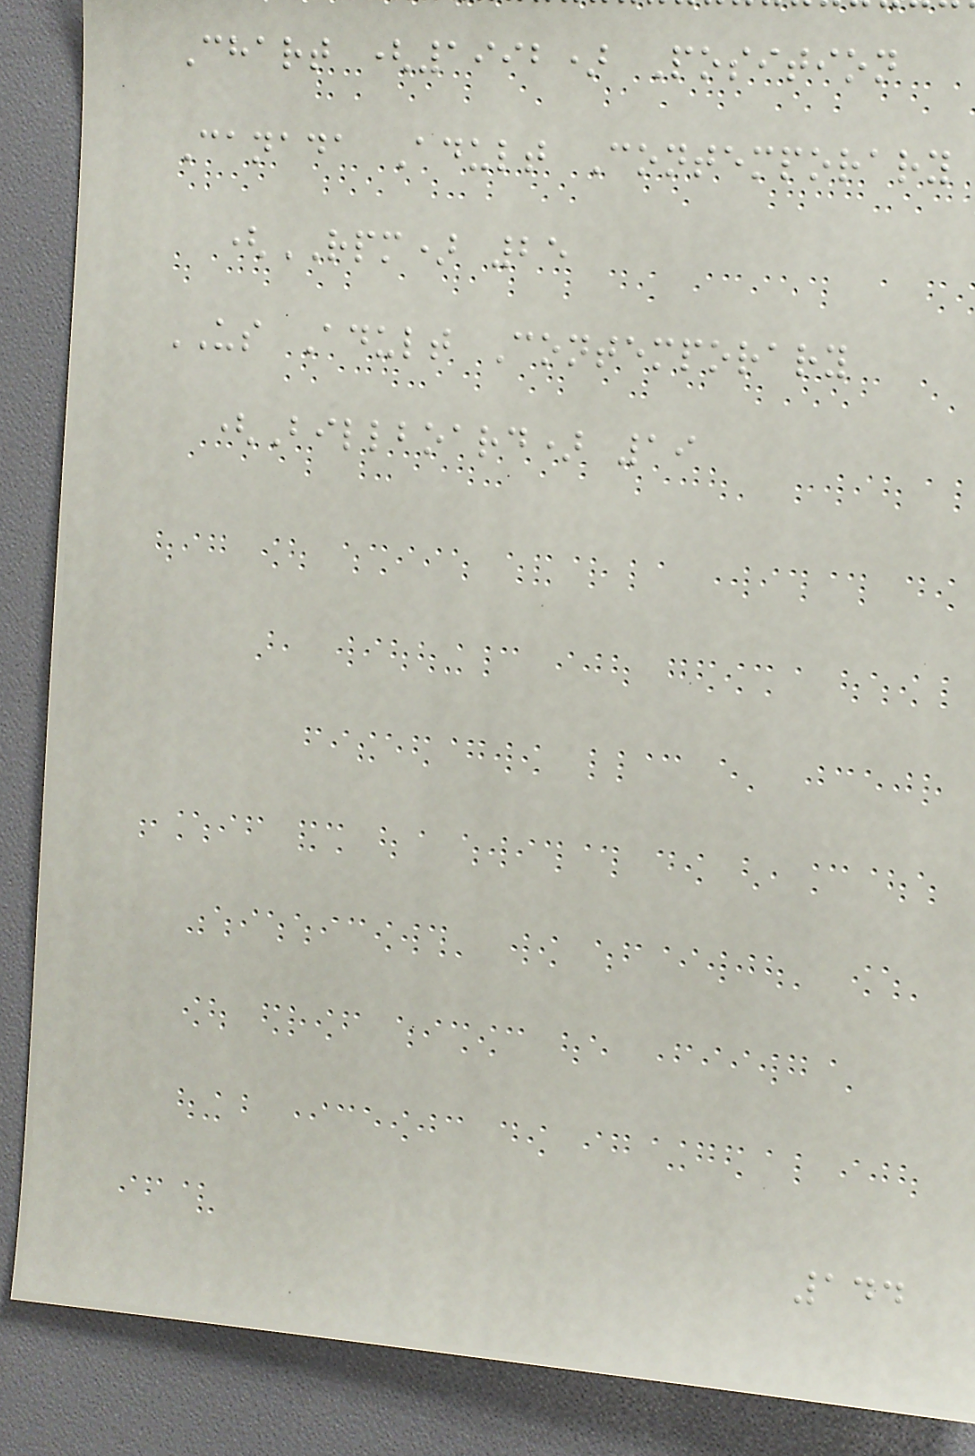Chart (1992) Position
Canada Adult Contemporary
(RPM) 25
US Adult Contemporary
(Billboard) 19
144
